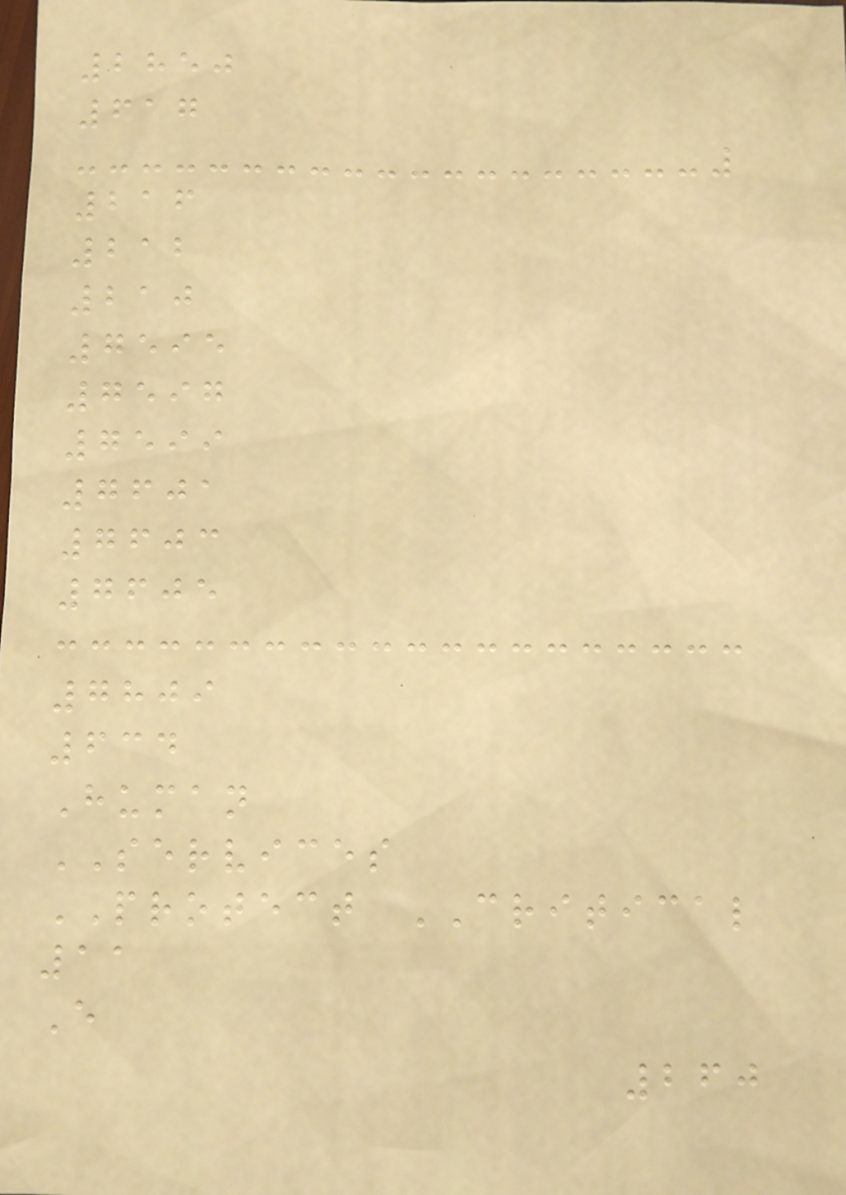2850
617
216
212
210
7595
7597
7599
7601
7603
7605
7809
634
Human
SERVICES
PROTECT CRITICAL
11
E
260
